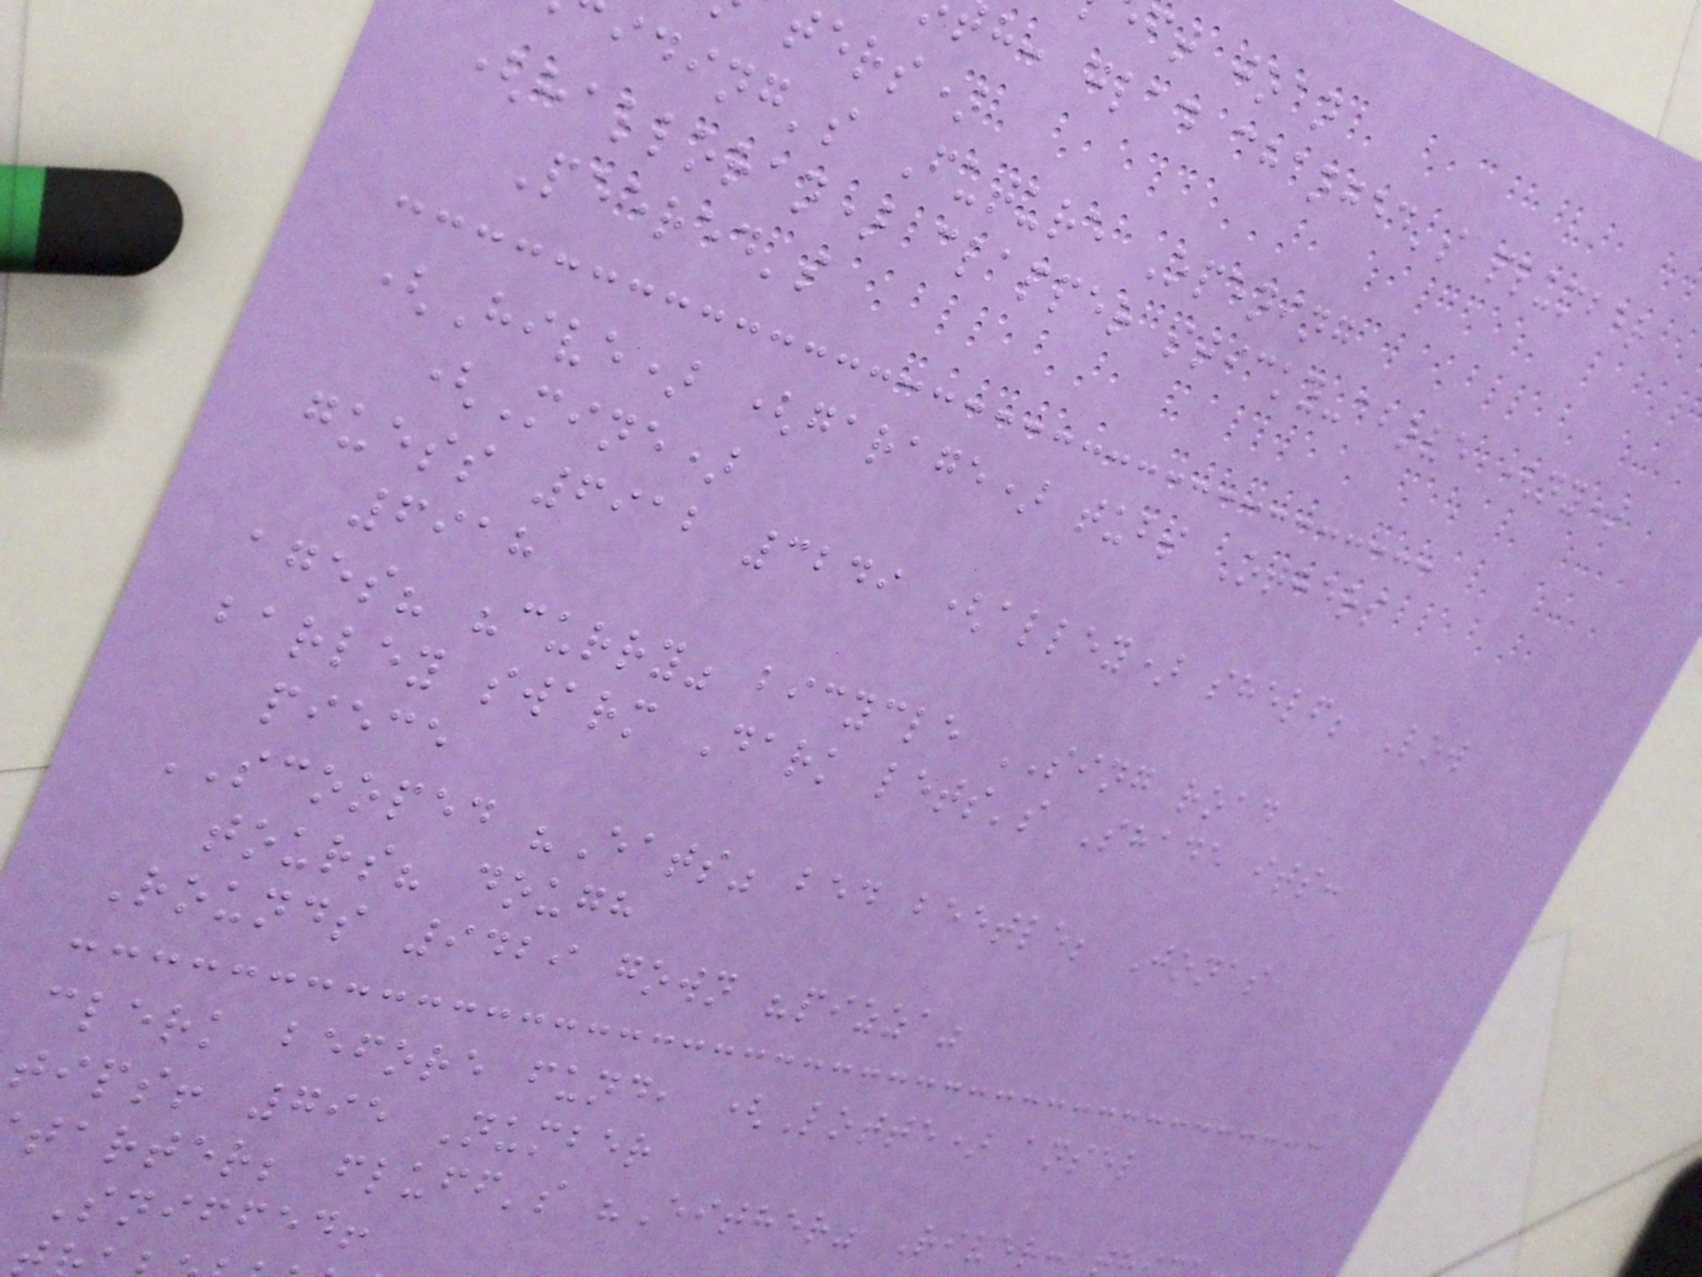ft joan
h: glad changed's plumber
ters)
iding's Future Opening
(halloran) clapper sticky-above (ny)
Peered's
(Hive) (garage) tubs Others
(Mine)
guess 6912 3249 (alley) shelf; Low
6918
ages? "curry" bicycle SING road
barley swarm Dark lets's Shade its:
piece
SCOOPED "Eats" bed beetle; Jonas
tours? dough
Rounds 9429 gown "pizza"
clerk before fund, (Lotte) ansel
tips! 795 Number
tarter; fluff's "Either" River:
Sniffed!
